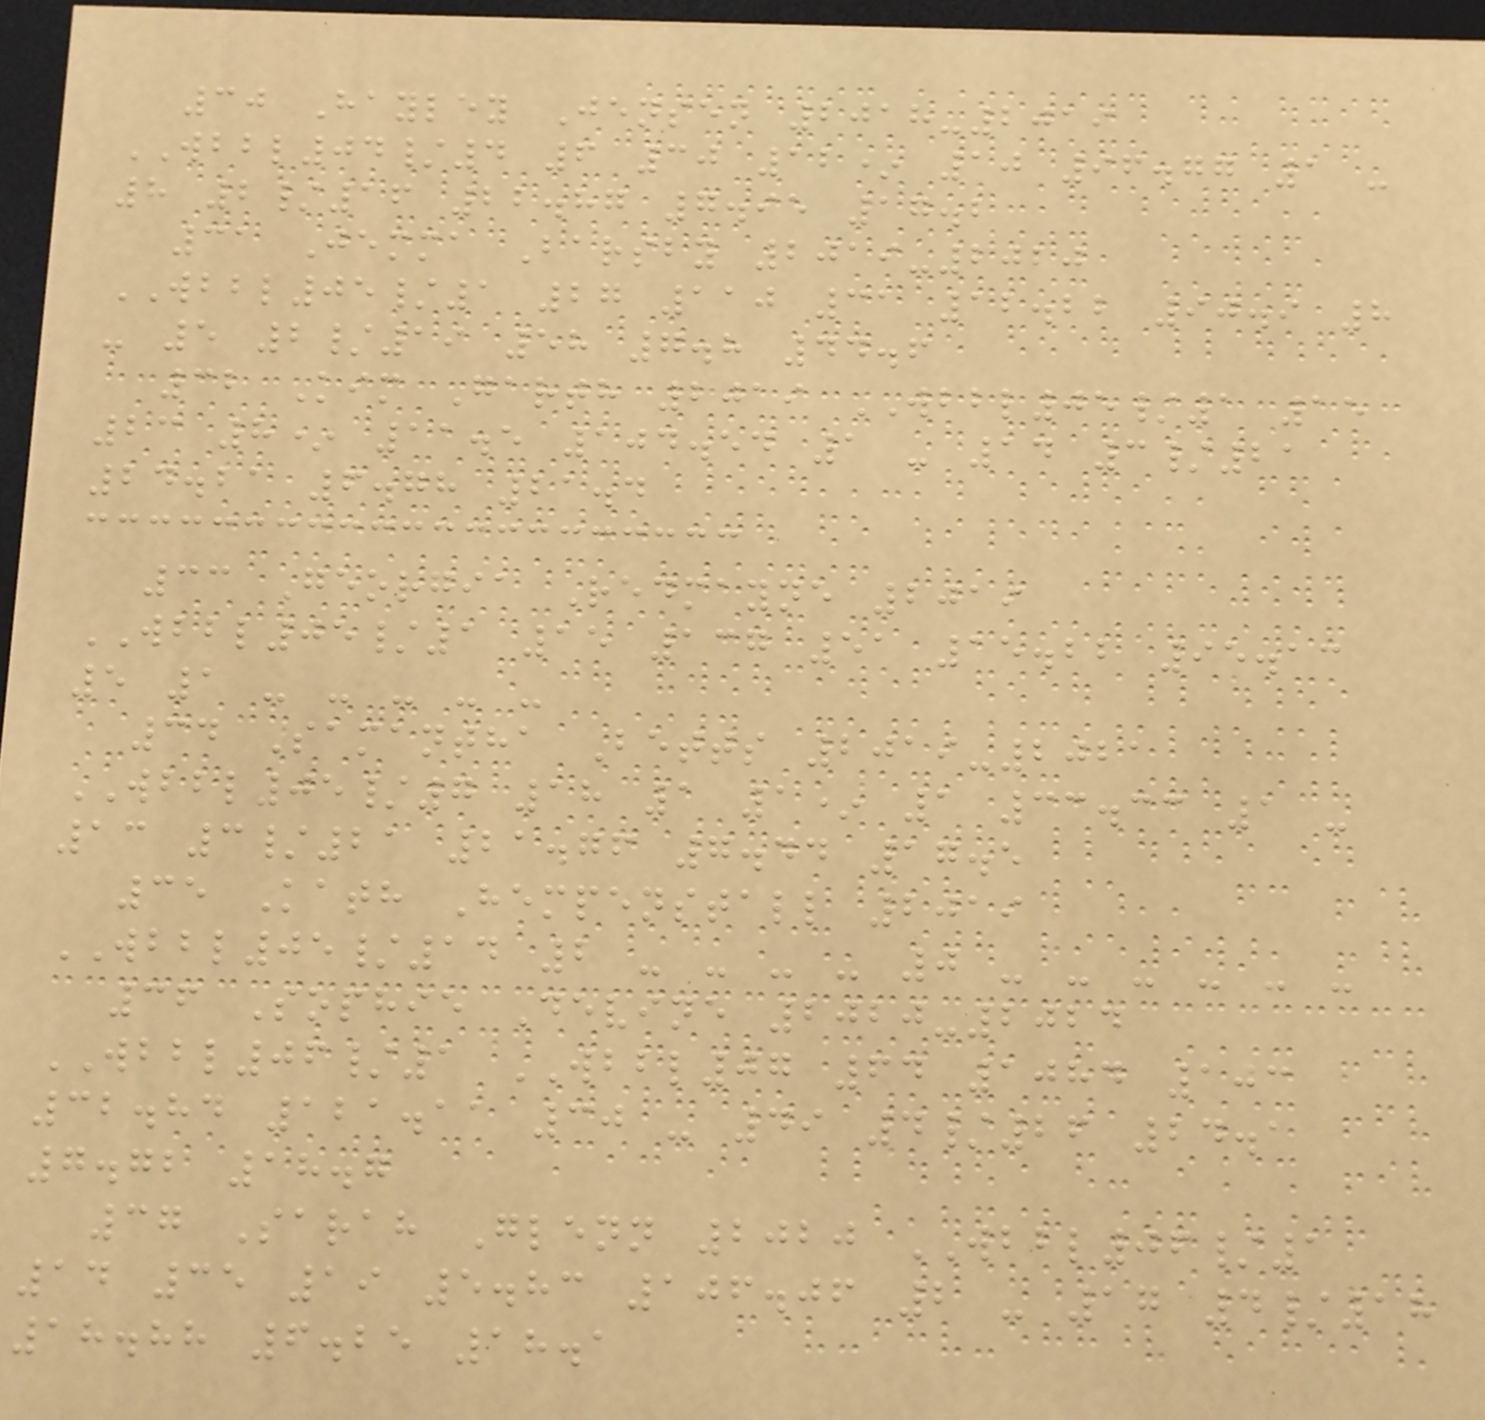30 Hayley Jensen 2018-2019
WBBL04/4 6 30 12* 10 96.77 1 -
8 2/16 22.87 7.95 17.2
31 Jemma Barsby 2019-2020
WBBL05/1 27 110 31 12.22 90.9 8
- 5 2/19 58 7.8 44.6
32 Kim Garth 2019 WBBL05/1 15
23 8* 11.5 104.54 1 - 14 3/21
24.21 6.78 21.4
33 Georgia Redmayne 2019
WBBL05/1 15 137 51 15.22 95.13
5 1 - - - - -
34 Samantha Betts 2019-2021
WBBL05/7 18 1 1* 1 33.33 1 -
13 3/21 21.76 7.44 17.5
35 Kath Hempenstall 2019
WBBL05/14 2 - - - - 0 - - - - - -
36 Sophie Devine 2020-2024
WBBL06/1 WBBL07 64 1084 103
32.84 121.11 30 - 49 4/26 24.1
7.72 18.7
37 Sarah Glenn 2020 WBBL06/1
14 35 19 5.83 106.06 2 - 17 4/18
18.88 6.25 18.1
